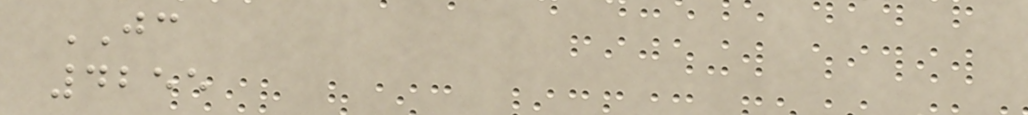JC
4255
